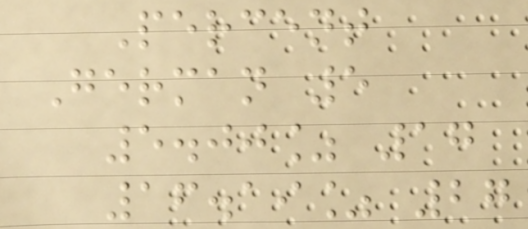Percent
German 5
5.00% 17
16.19% 27
